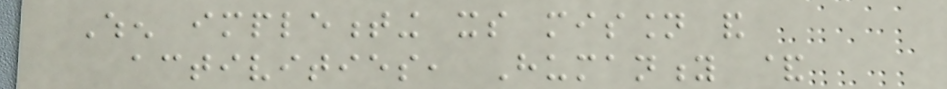When implementing its mission and
activities, Humanity &
